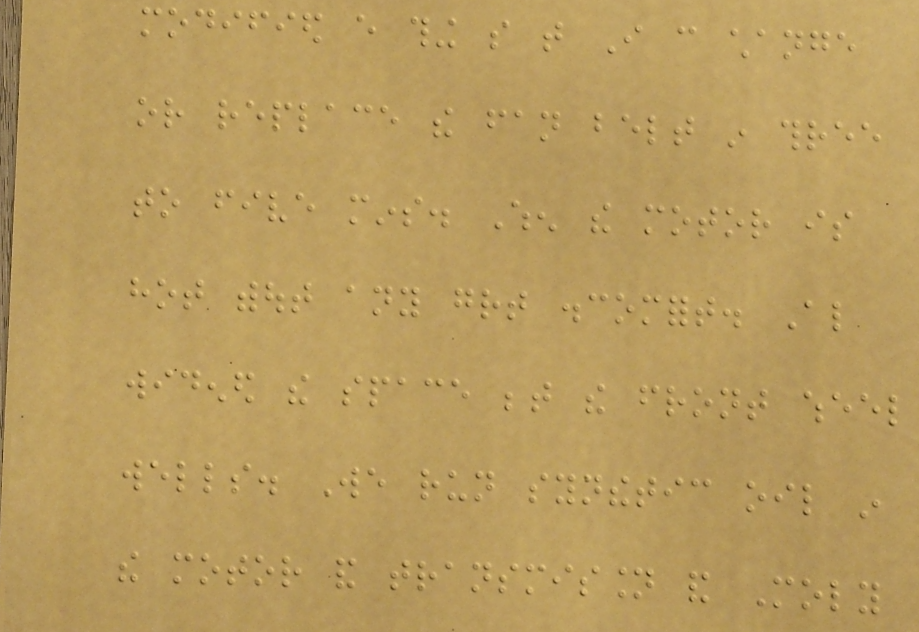modified every thing so that I can change
or replace the fan belt in three
to five mins. When the motor is
hot without any great discomfort. Also
widened the space between the front wheel
wells. We run synthetic oil in
the motor and transmission and Moly
